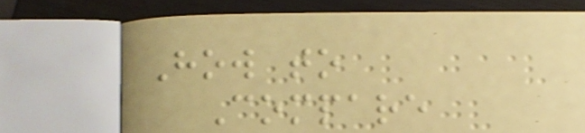How to
Compare
